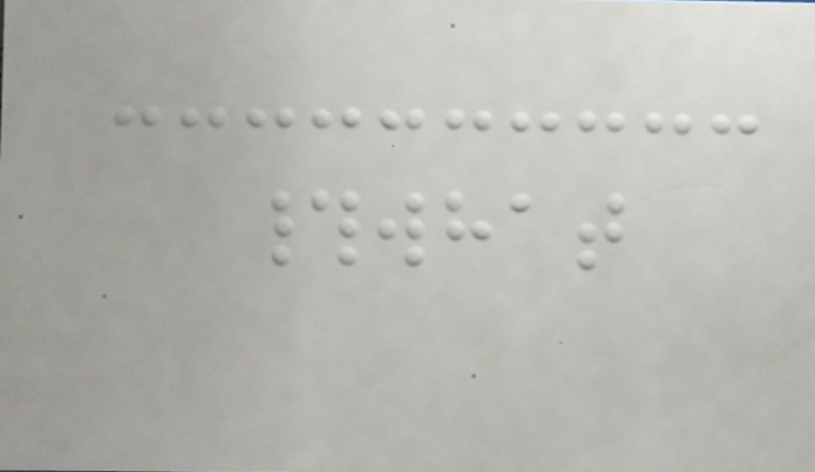#what
